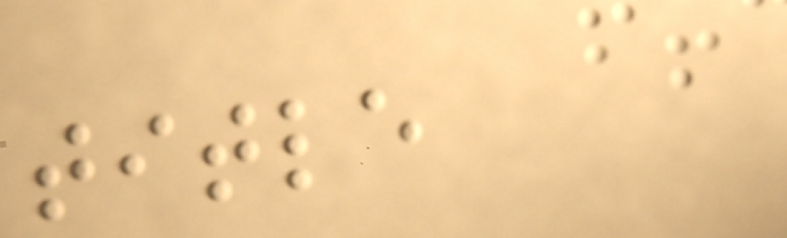title
